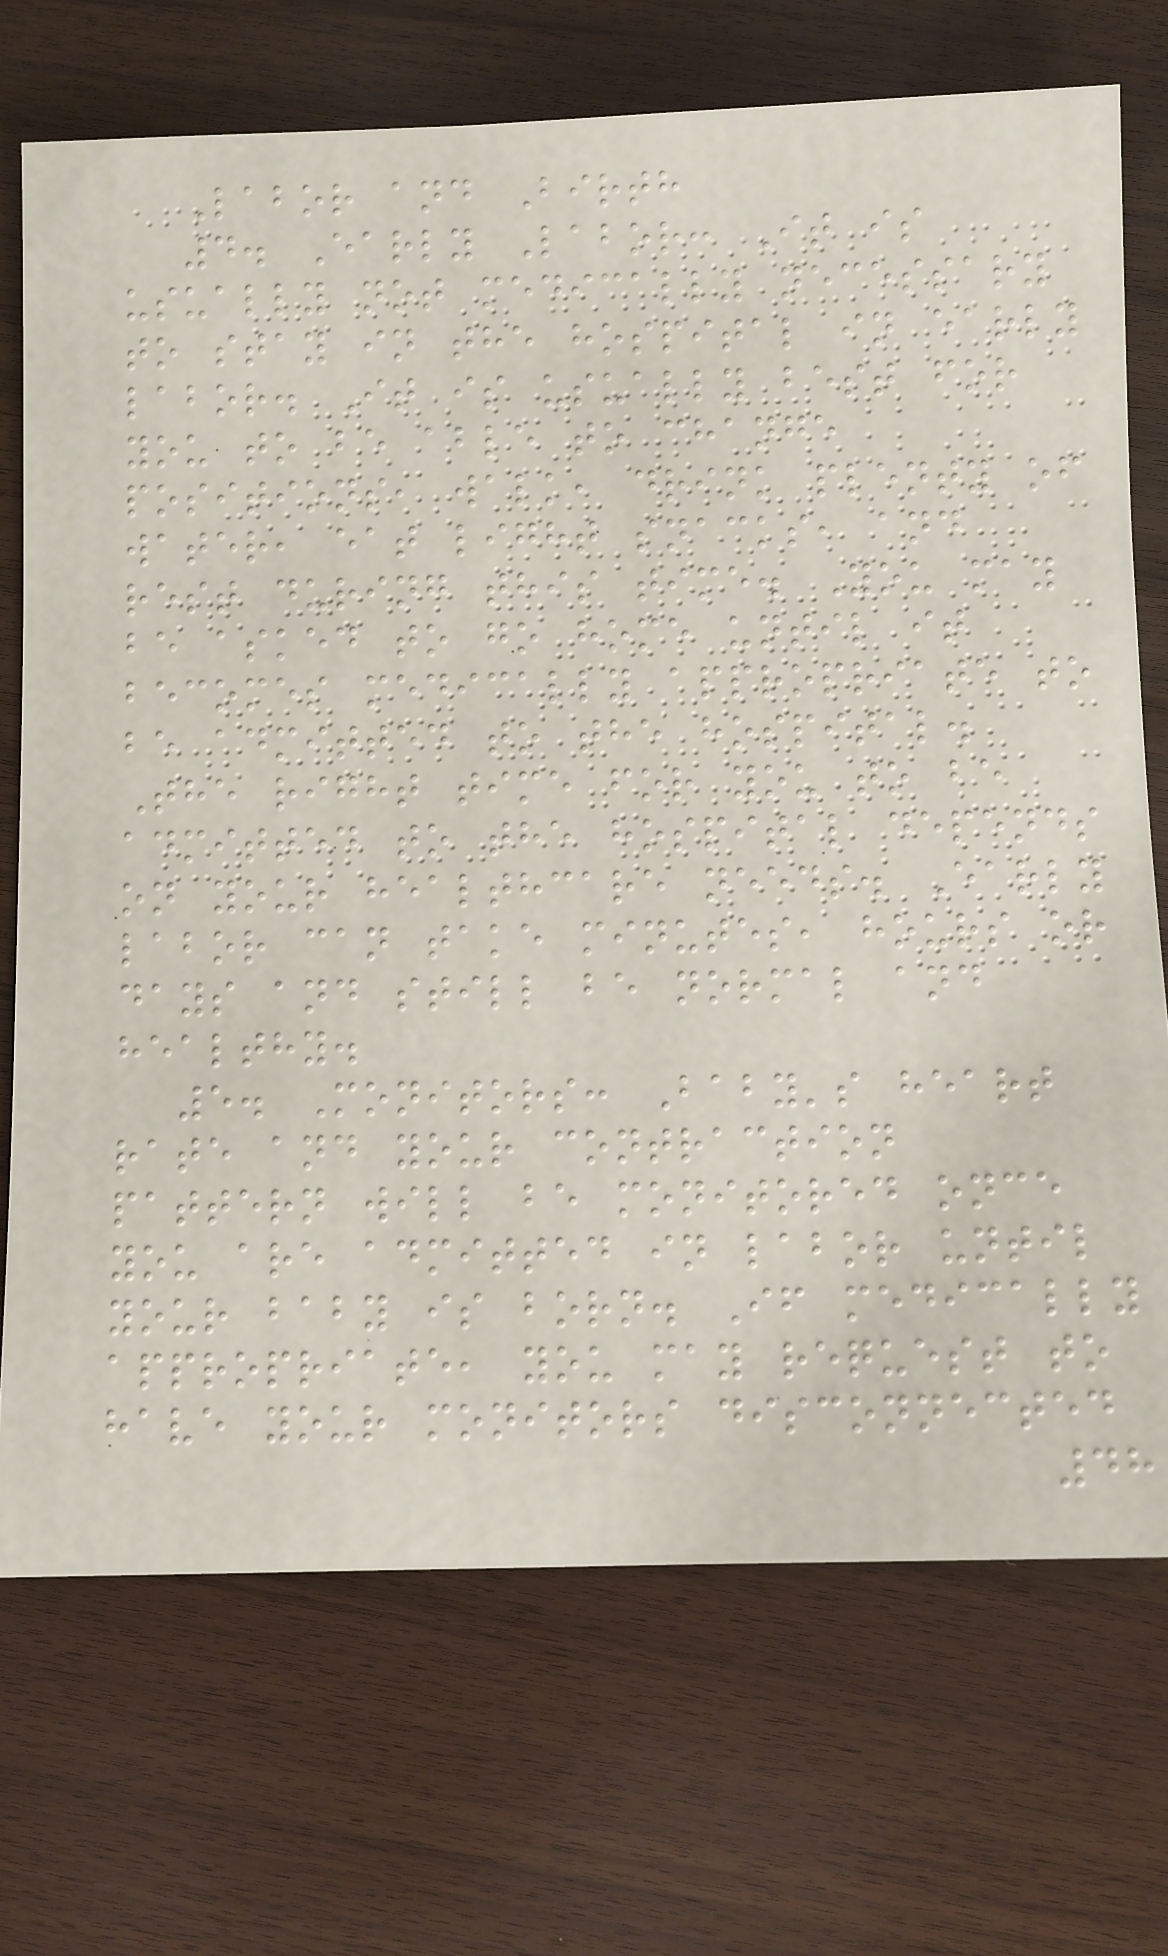Labor and Birth
4. Early Labor: It is
usually not medically necessary
to stay in the hospital in early
labor. It is usually best for
you to be able to change
positions, walk, drink plenty of
water, eat light snacks, and
rest during this time. You may
be asked to go home until it
becomes medically appropriate to
be admitted to the hospital.
The right time for you to be
admitted to the hospital depends
on your healthcare needs. Early
labor can take minutes, hours or
days and still be normal and
healthy.
5. Monitors: Baby's heart
rate and your contraction
pattern will be monitored once
you are admitted in labor until
your baby is born. If medically
appropriate, you may request to
have your monitors disconnected
48
